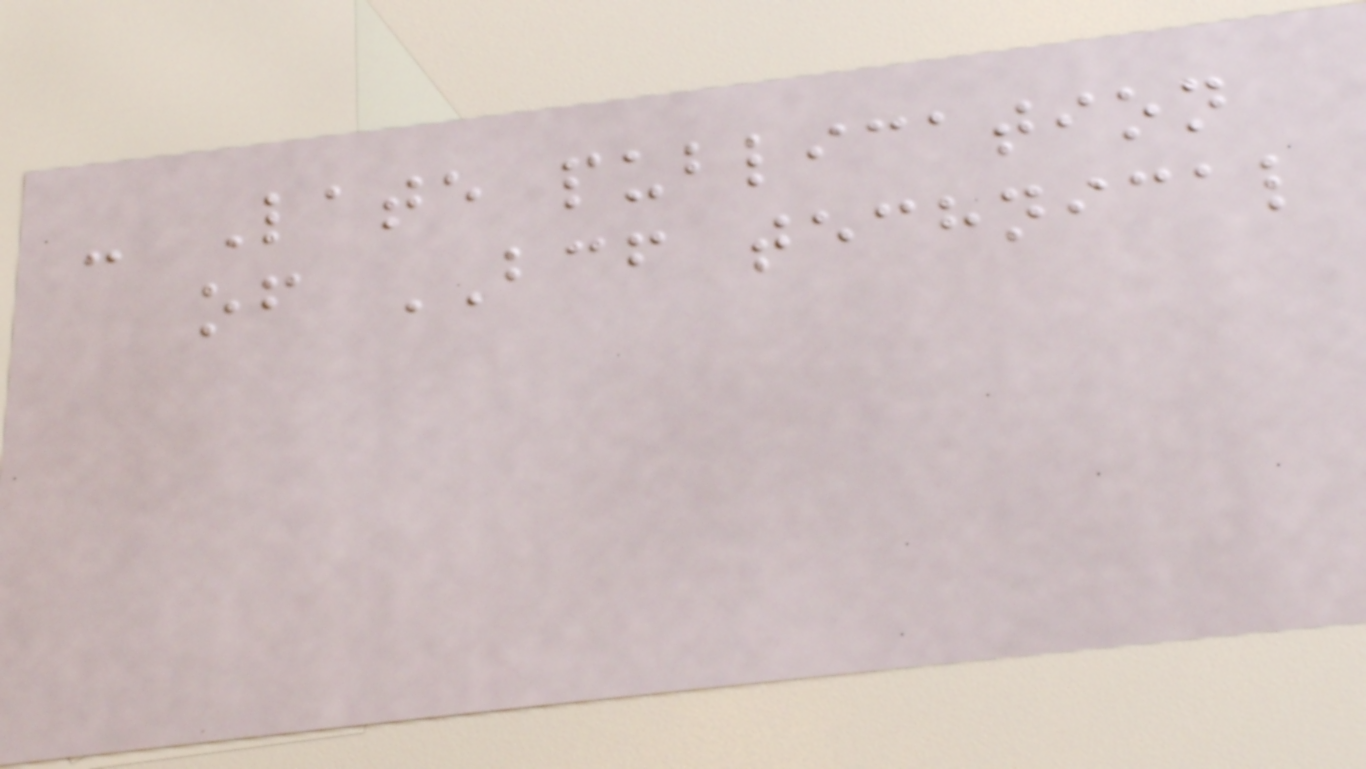- Late publication
of BCF technical
